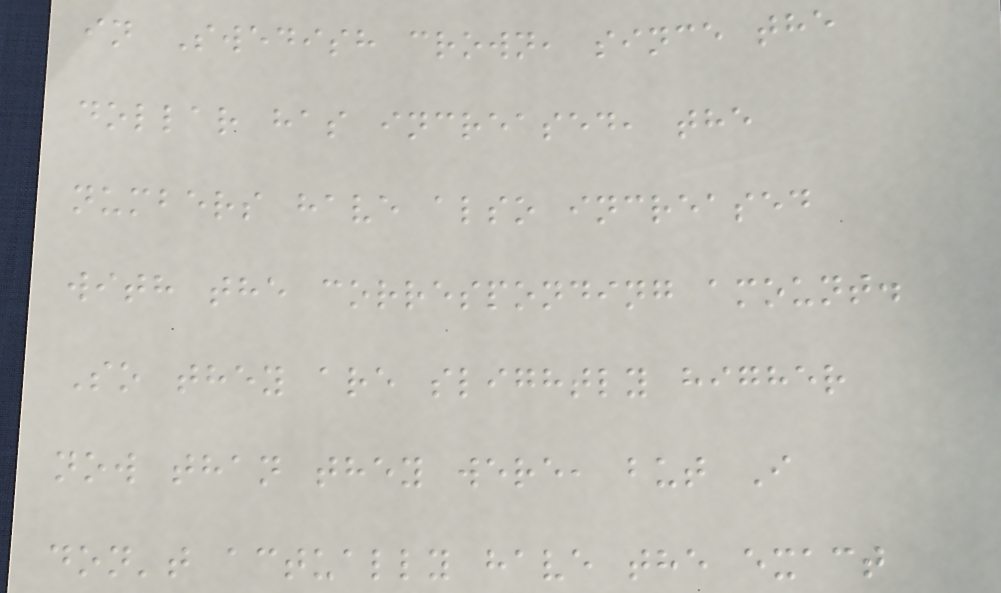in Swedish crown, since the
dollar has increased, the
numbers have also increased
with the corresponding amount.
So they are slightly higher
now than they were, but I
don't actually have the exact
